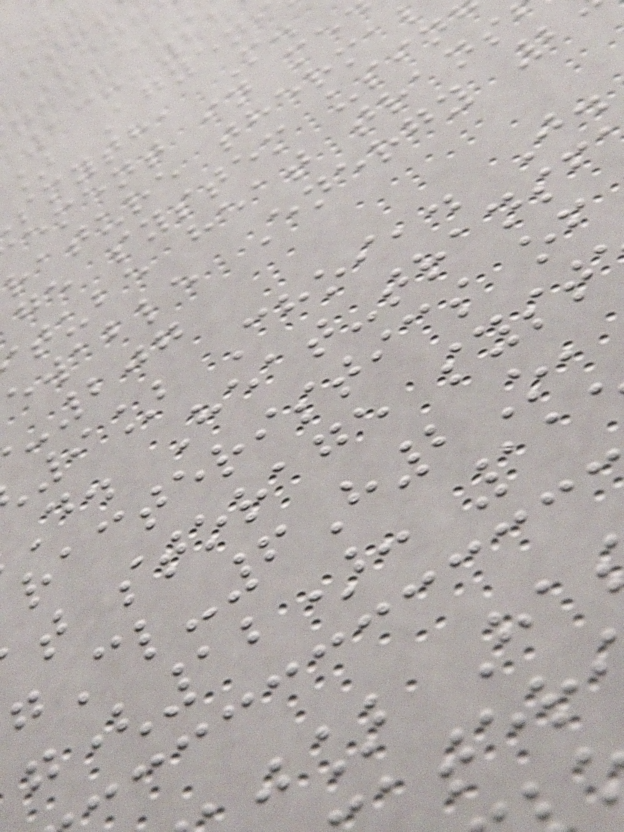13: 22
] Agyen
smyth, M.
ement in me
rature therma
ge system usin
tube heat trans
ewable Energy 2
-207
9] Choi,. J.
D. Heat-transf
racteristics of
t storage syst
gCl-6H2O,
(12): 11
j] Ha
